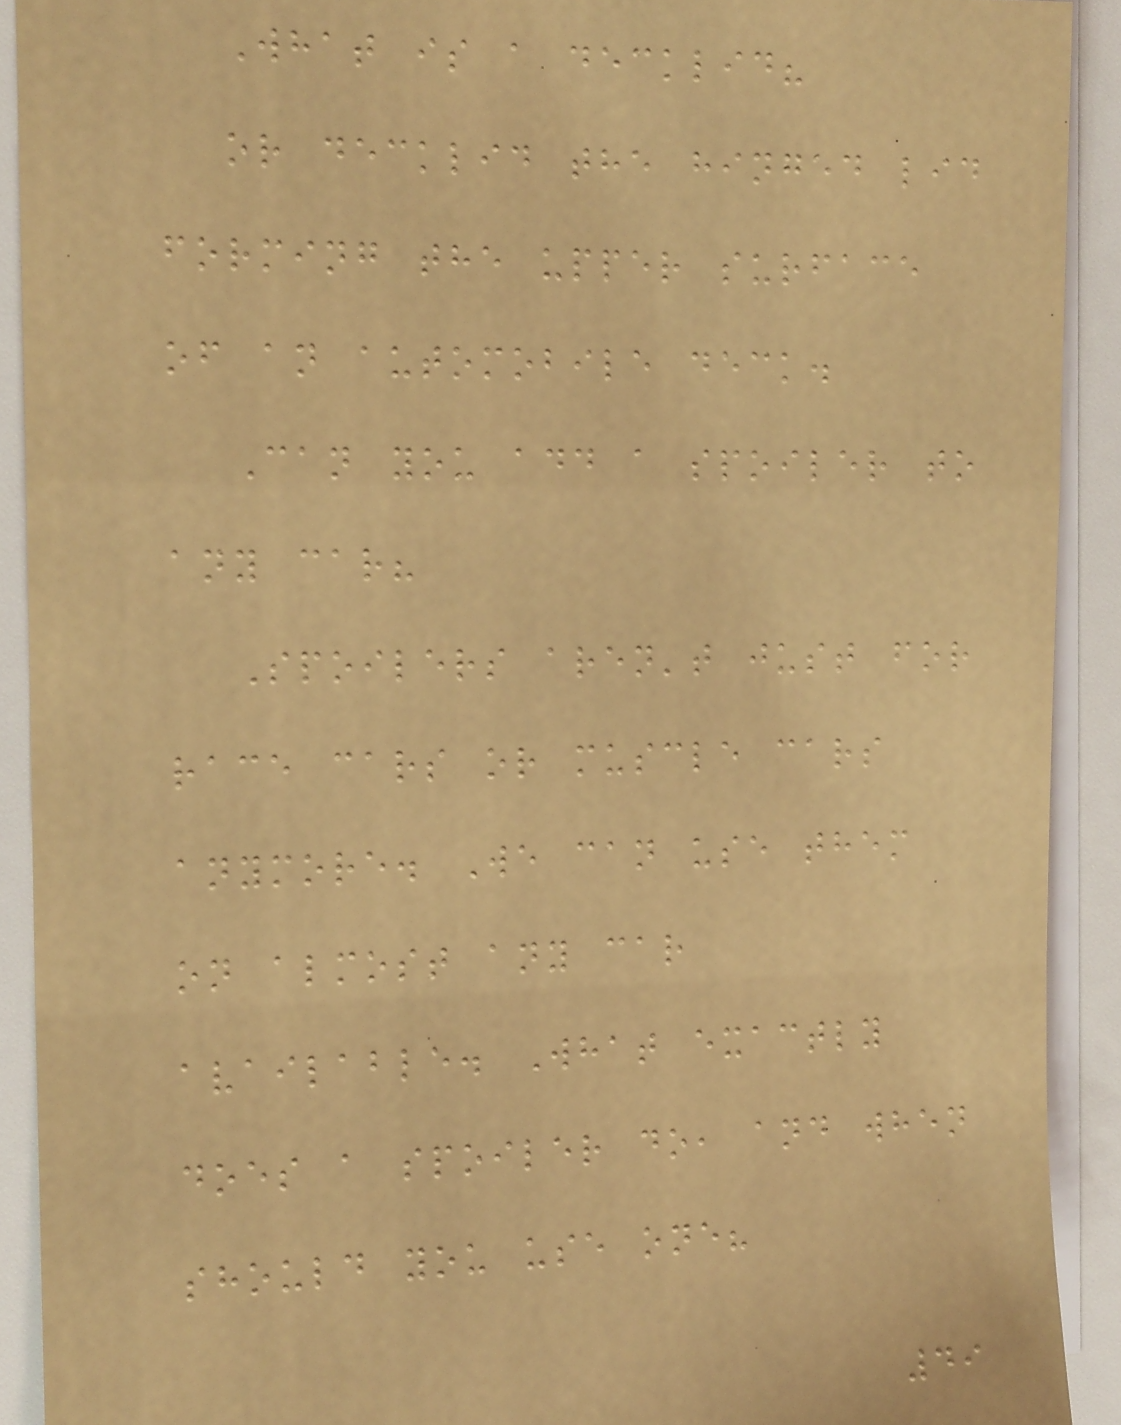What is a decklid?
or decklid the hinged lid
forming the upper surface
of an automobile deck.
Can you add a spoiler to
any car?
Spoilers aren't just for
race cars or muscle cars
anymore. We can use them
on almost any car
available. What exactly
does a spoiler do, and when
should you use one?
49
